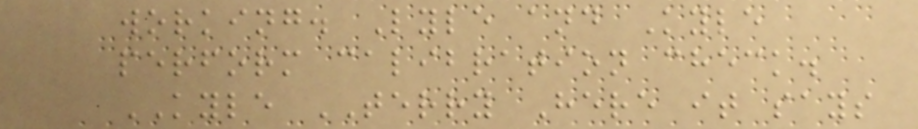working. Lyle and Kyle
perform calibration check.
KYLE TERRY Here it says
